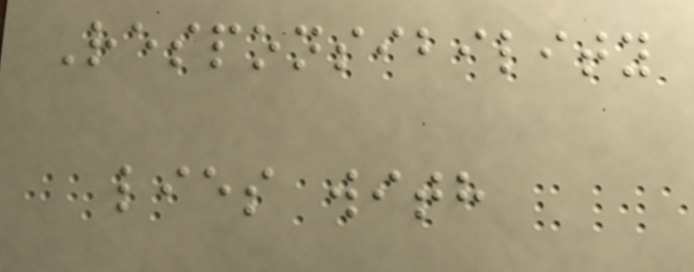Responsibility
lies with
